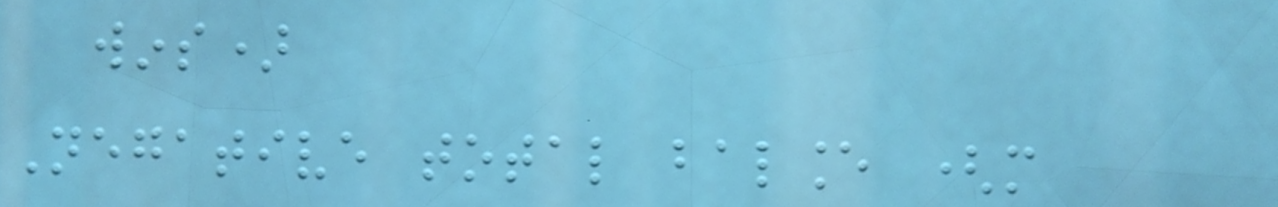wins)
Negative total balance (more
